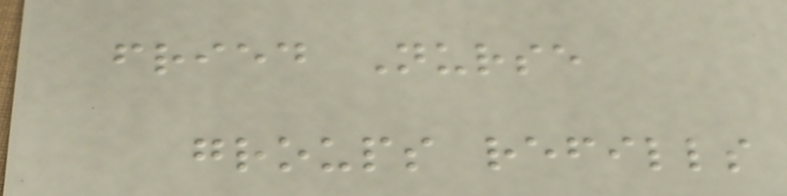fried Nurse
groups refills
